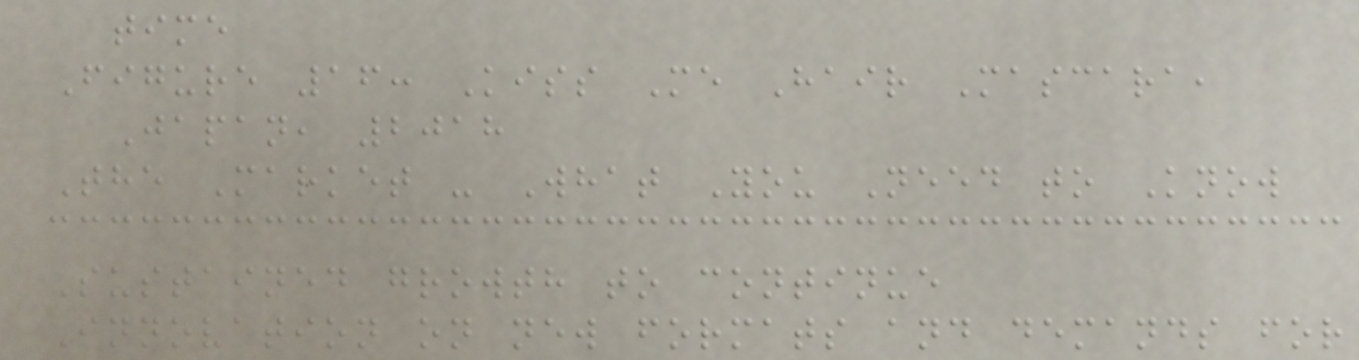time
Figure 16: Kiss Me Hair Mascara,
Japan, 2018
The Market - What You Need to Know
Sustained growth to continue
Innovation on new formats and demands for
